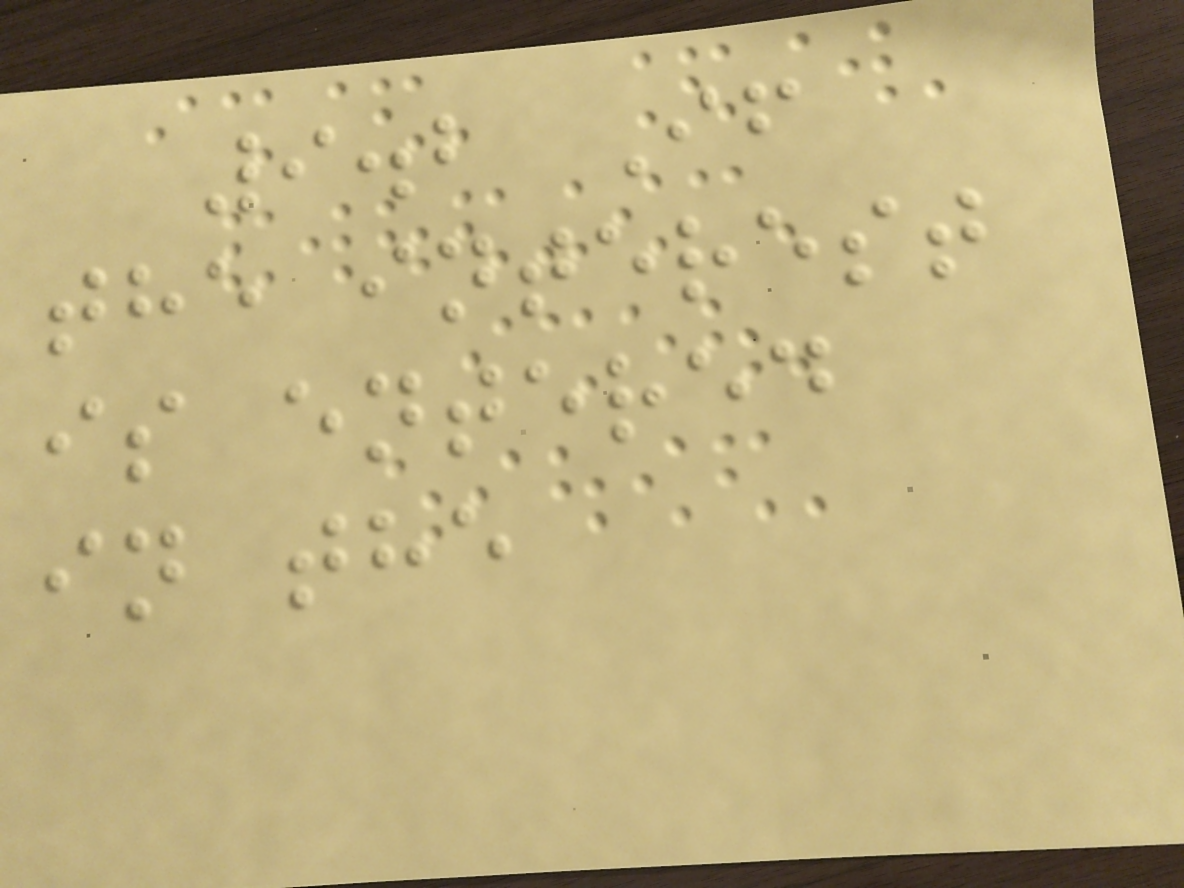9.2 If
the interest
is entered
in the
